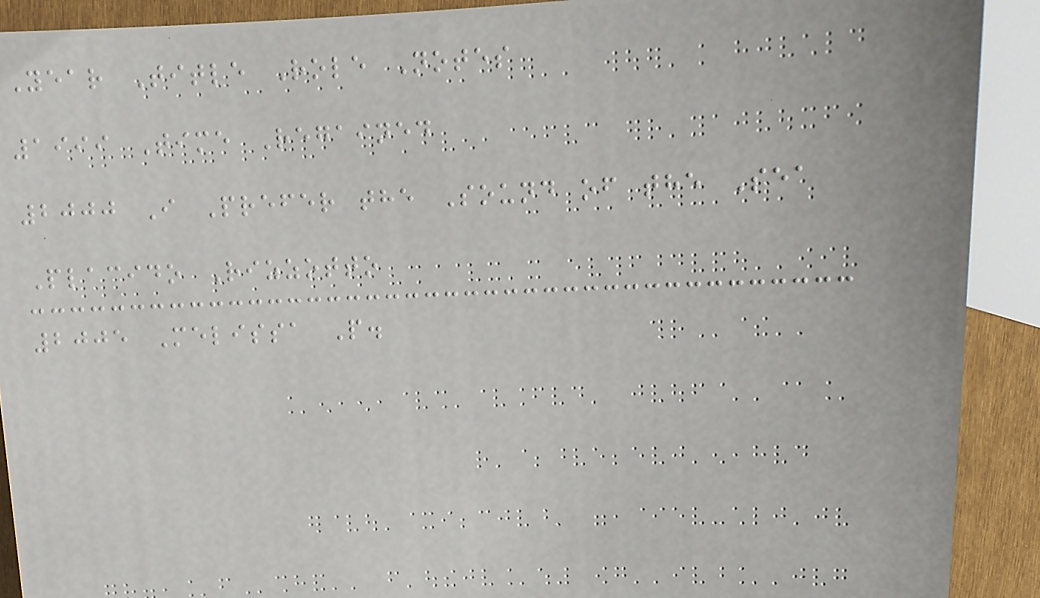Year Title Role Notes
1999 Time Regained
2000 I Prefer the Sound of the Sea
Placido Rizzotto
2005 Melissa P.
